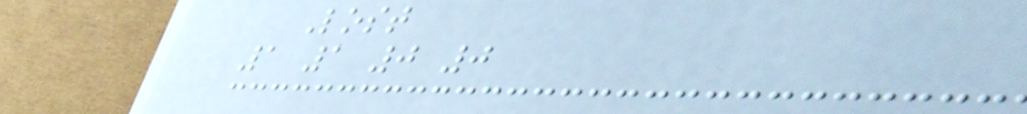Lost
1 1 0 0
